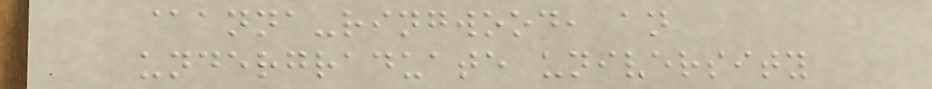@anna-ringwood, an
undergraduate university
